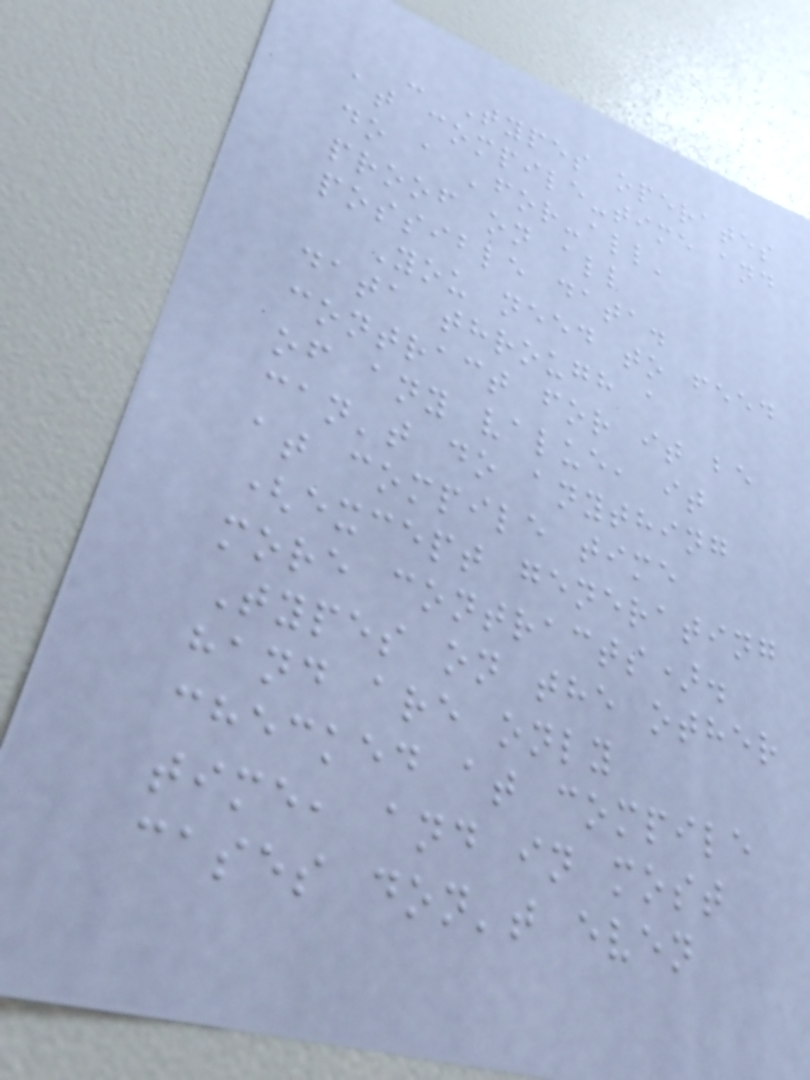- Types operates
at compile-time and
do a 'for-all'
proof on all
possible data.
You need to feed
data through a
contract for it be
of any value, it
can't do anything
at compile time
(except generating
more contracts).
Types on the other
hand are only
checked at compile
time, and in most
cases don't even
